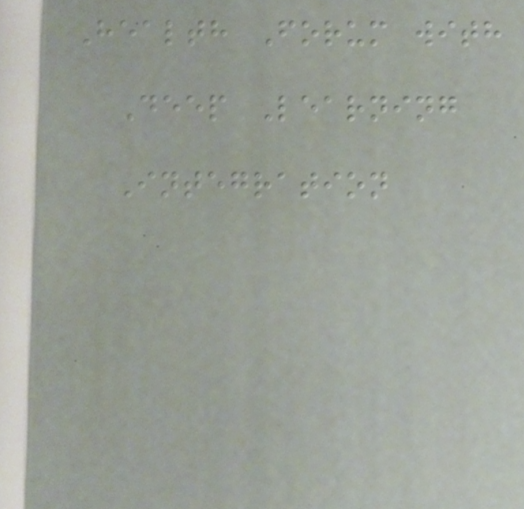Health Forum with
Deep Learning
Integration
